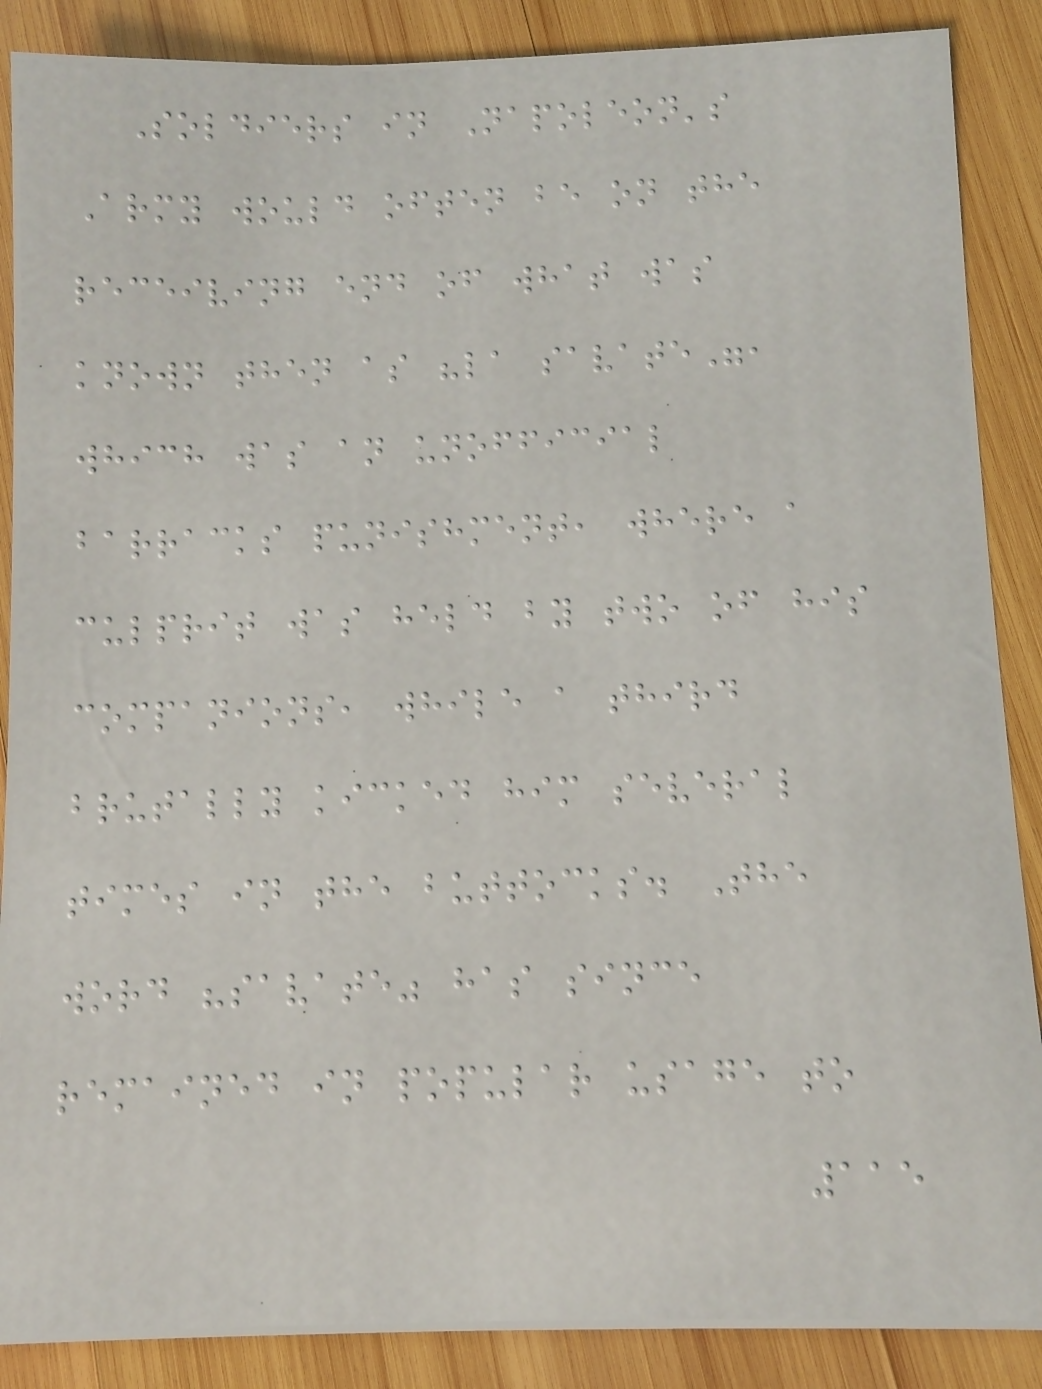Soldiers in Napoleon's
Army would often be on the
receiving end of what was
known then as "la savate",
which was an unofficial
barracks punishment, where a
culprit was held by two of his
companions, while a third
brutally kicked him several
times in the buttocks. The
word "savate" has since
remained in popular usage to
115
